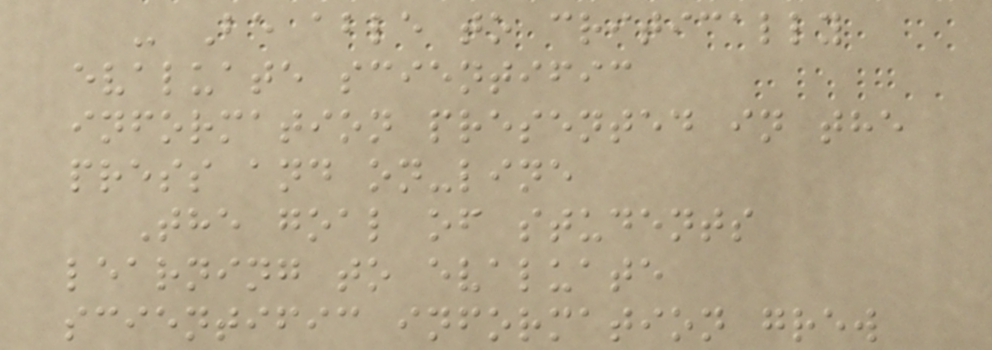- Be able to critically
evaluate scientific
information presented in the
press and on-line
The goal of students
learning to evaluate
scientific information grew
